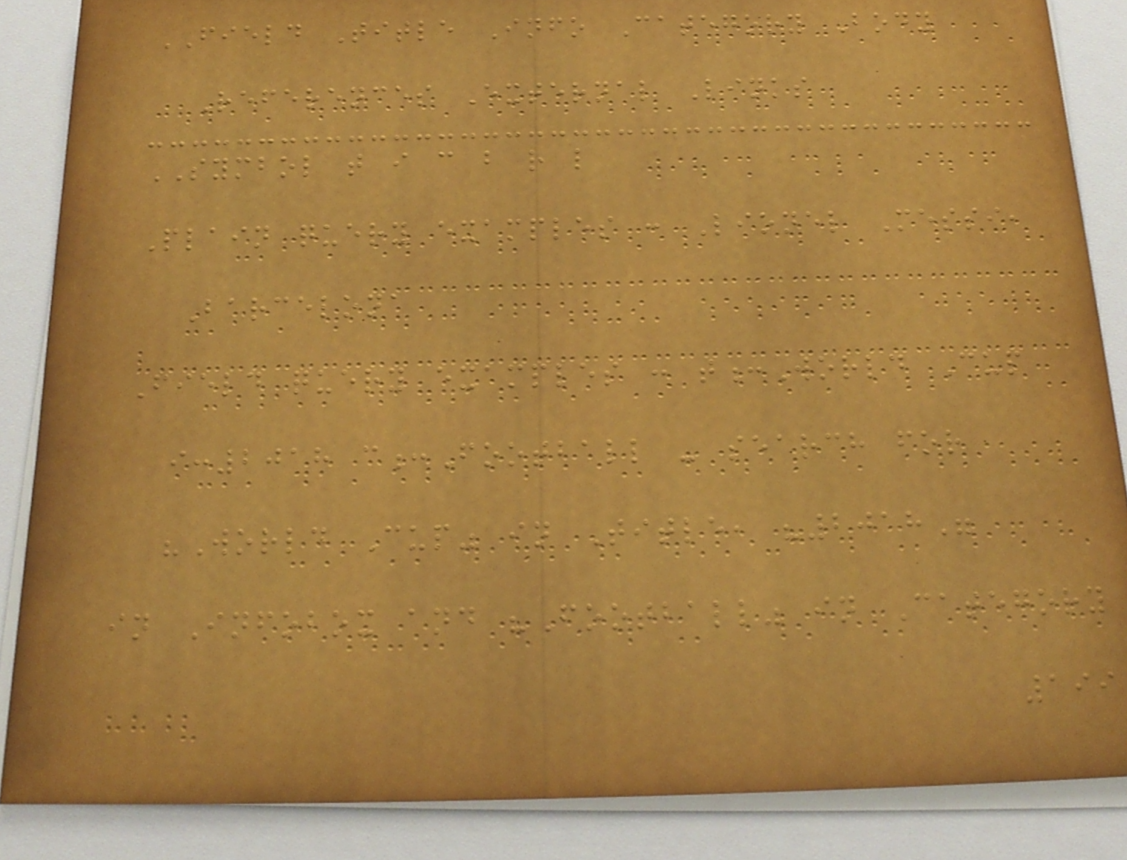FIELD Title Info Category Body
References External Links
SYMBOL t i c b r l
Plain query examples : Lionel Messi,
Barcelona
Field query examples : t:World Cup
i:2018 c:Football - search for
"World Cup" in Title, "2018"
in Infobox and "Football" in Category
199
